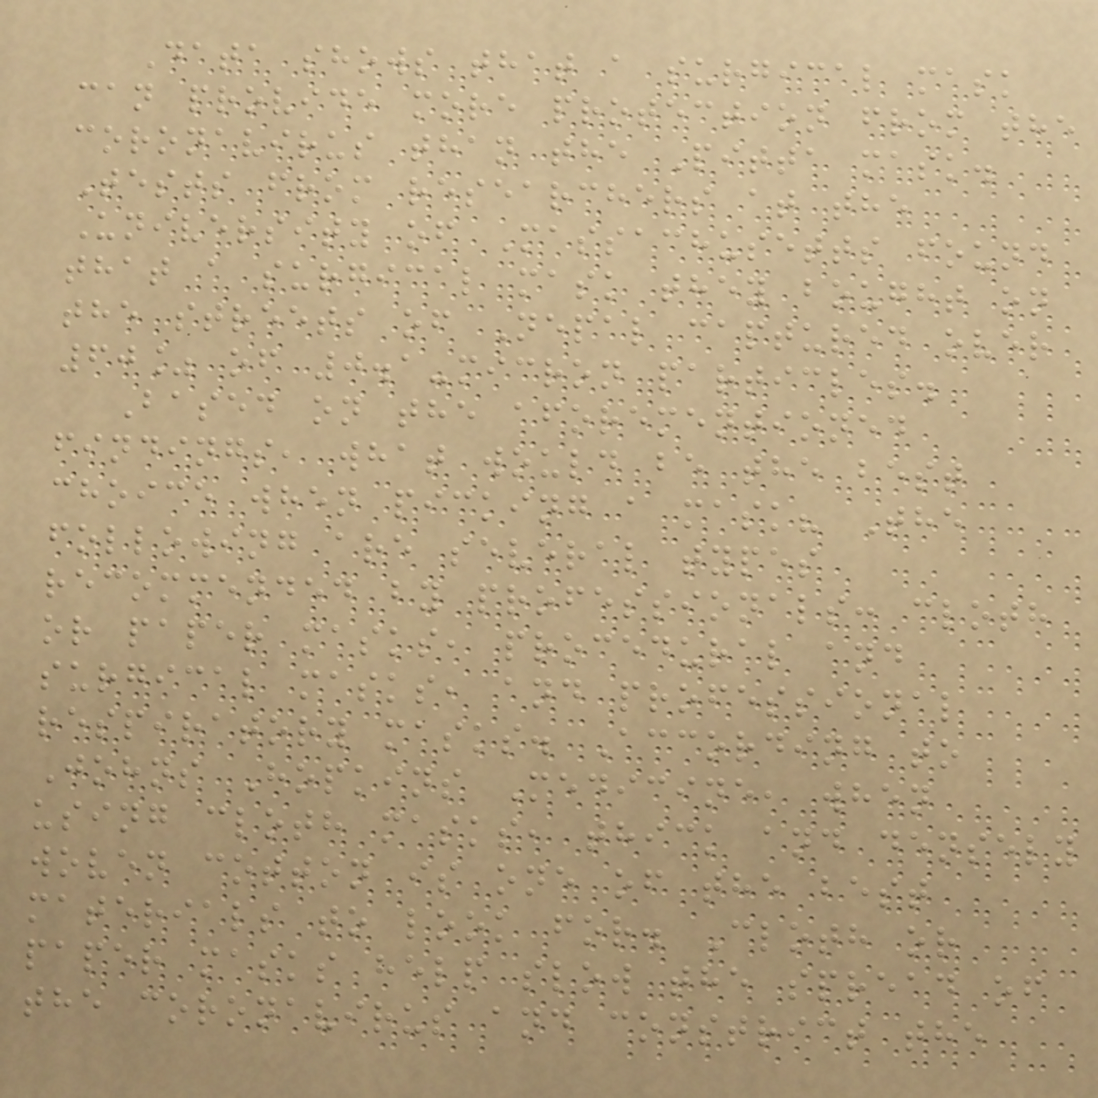Data shows that a surgical mask
can provide more protection from the
coronavirus than the Pitta mask.
Tests from researchers at the
University of Massachusetts found
that a surgical mask they bought on
the streets of Nepal captured over
60% of 0.1-micron particles.
Based on the aforementioned
findings, what would be the best
choice when picking a mask? The
following are several types
recommended by professionals: cloth
or paper masks, procedural and
surgical masks, and professional
respiratory masks. According to
Johns Hopkins Medicine, when
using cloth masks, thick and densely
woven cotton is one of the best
materials to look for. Cloth or
paper masks help slow the spread of
the coronavirus and constrict the
